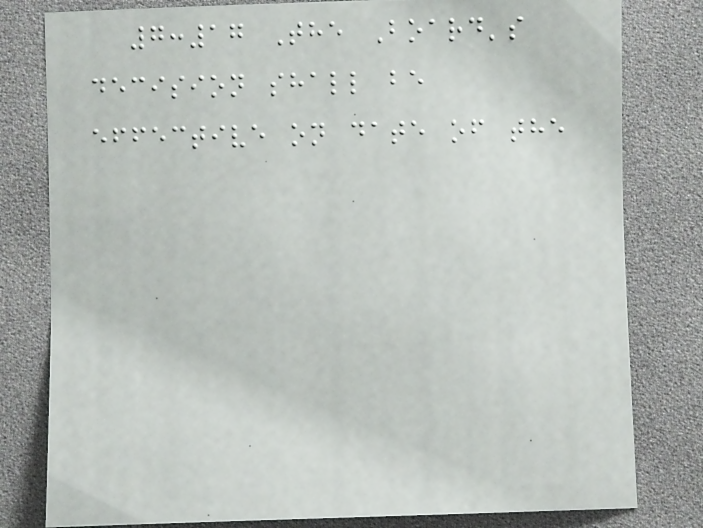7:17 The Board's
decision shall be
effective on date of the
